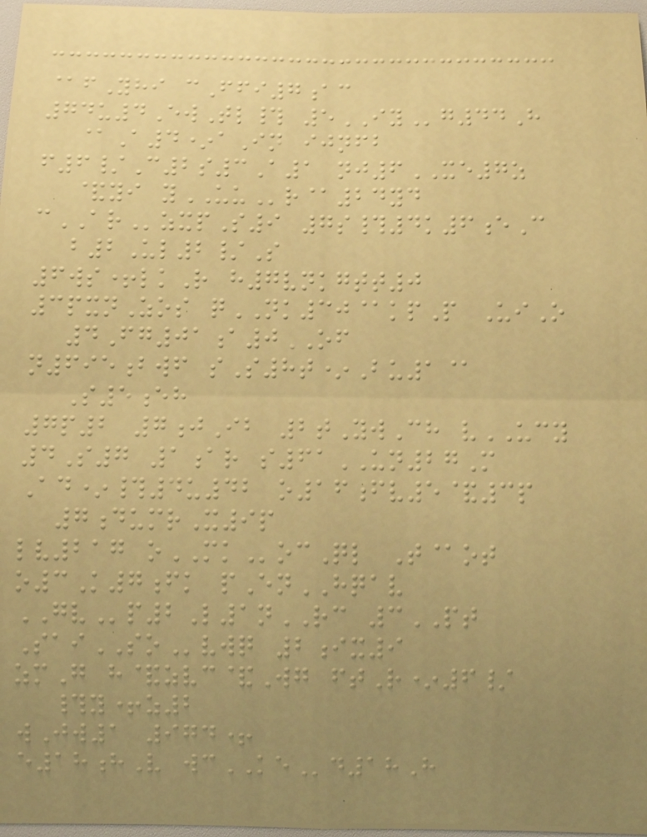@fYhi cFfi7ac
74u4EwTl# 5IYg44H
@A4*aIn ijnfb
f6/C2s3A1 nj6XE7z
&yi yUUr@24yd
cARzxpS9 7s#4k6eC
b2Ul2/S
6ws+lkR h7vnkgtt0
3pxnZos qNK30@kpP UiO
4Fg01a0OF
n695bwf sS8t*Bu1@
S5eh
7p2 7jIb 2tYwCh vUCY
4S7 1ar s61UN27M
Ad*#4u42 o16fv5&3p
7dumrX9p
lv217 oMKocQl T@ot
o3K7fk pEnHQAV
GVp2L1nRC 3PT
SaiSOvwq 2ix9
zmG h&zvc&Wg ftR*6/
#y+z2
wJw1 974+
e18hV wcKEd18H
